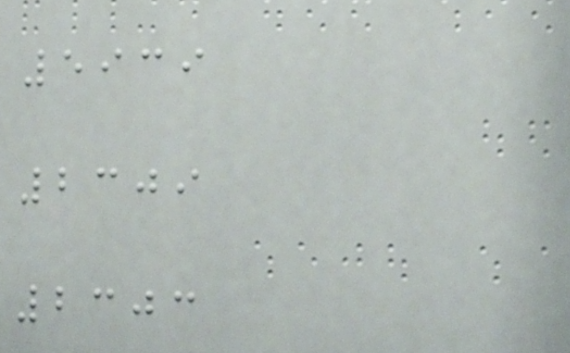5939
2309
2303
